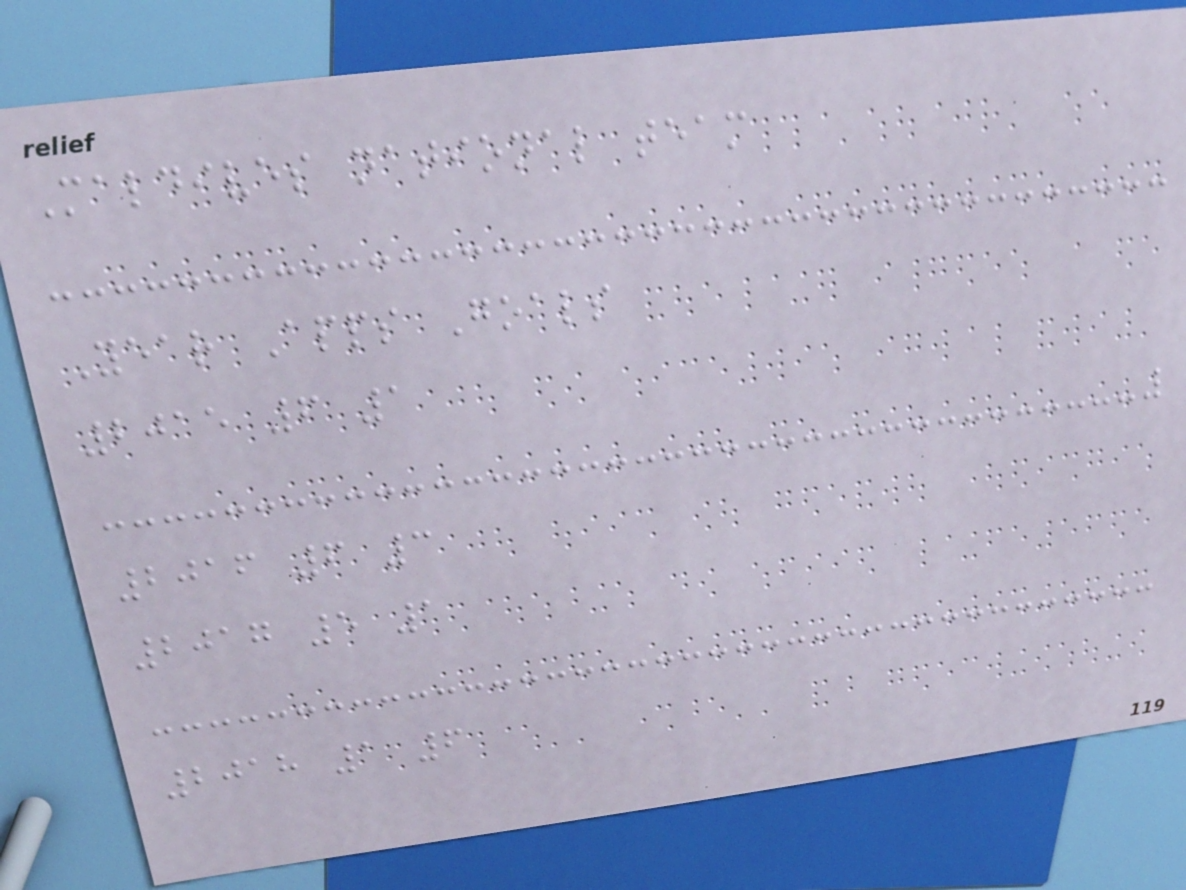Maldives national team
Year Apps Goals
2015 6 1
2016 6 3
2017 5 1
2018 1 6
